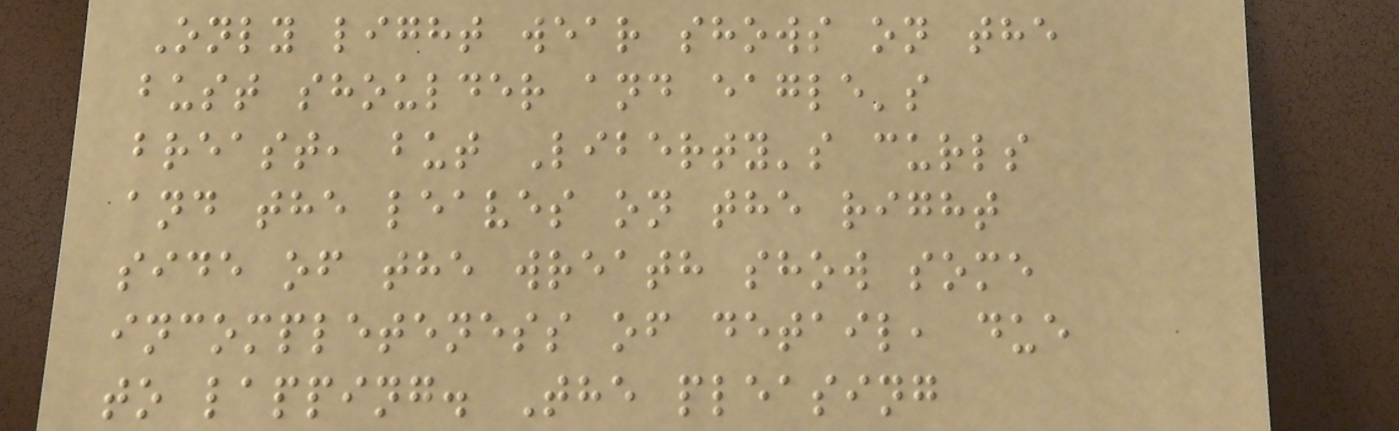Only light wear shows on the
bust shoulder and eagle's
breast, but Liberty's curls
and the leaves on the right
side of the wreath show some
incompleteness of detail, due
to lapping. The pleasing
